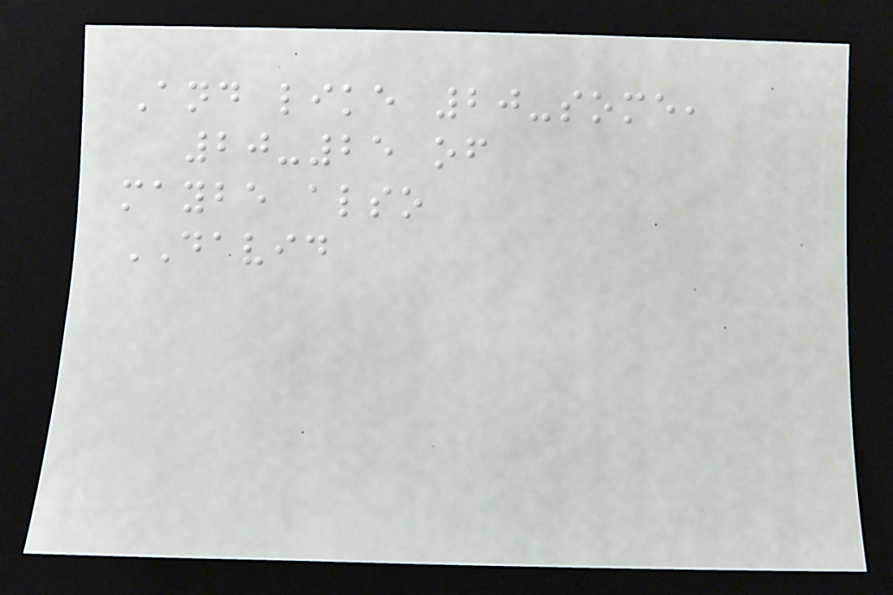And like 20-some,
20-25 of
maybe also
DAVID
